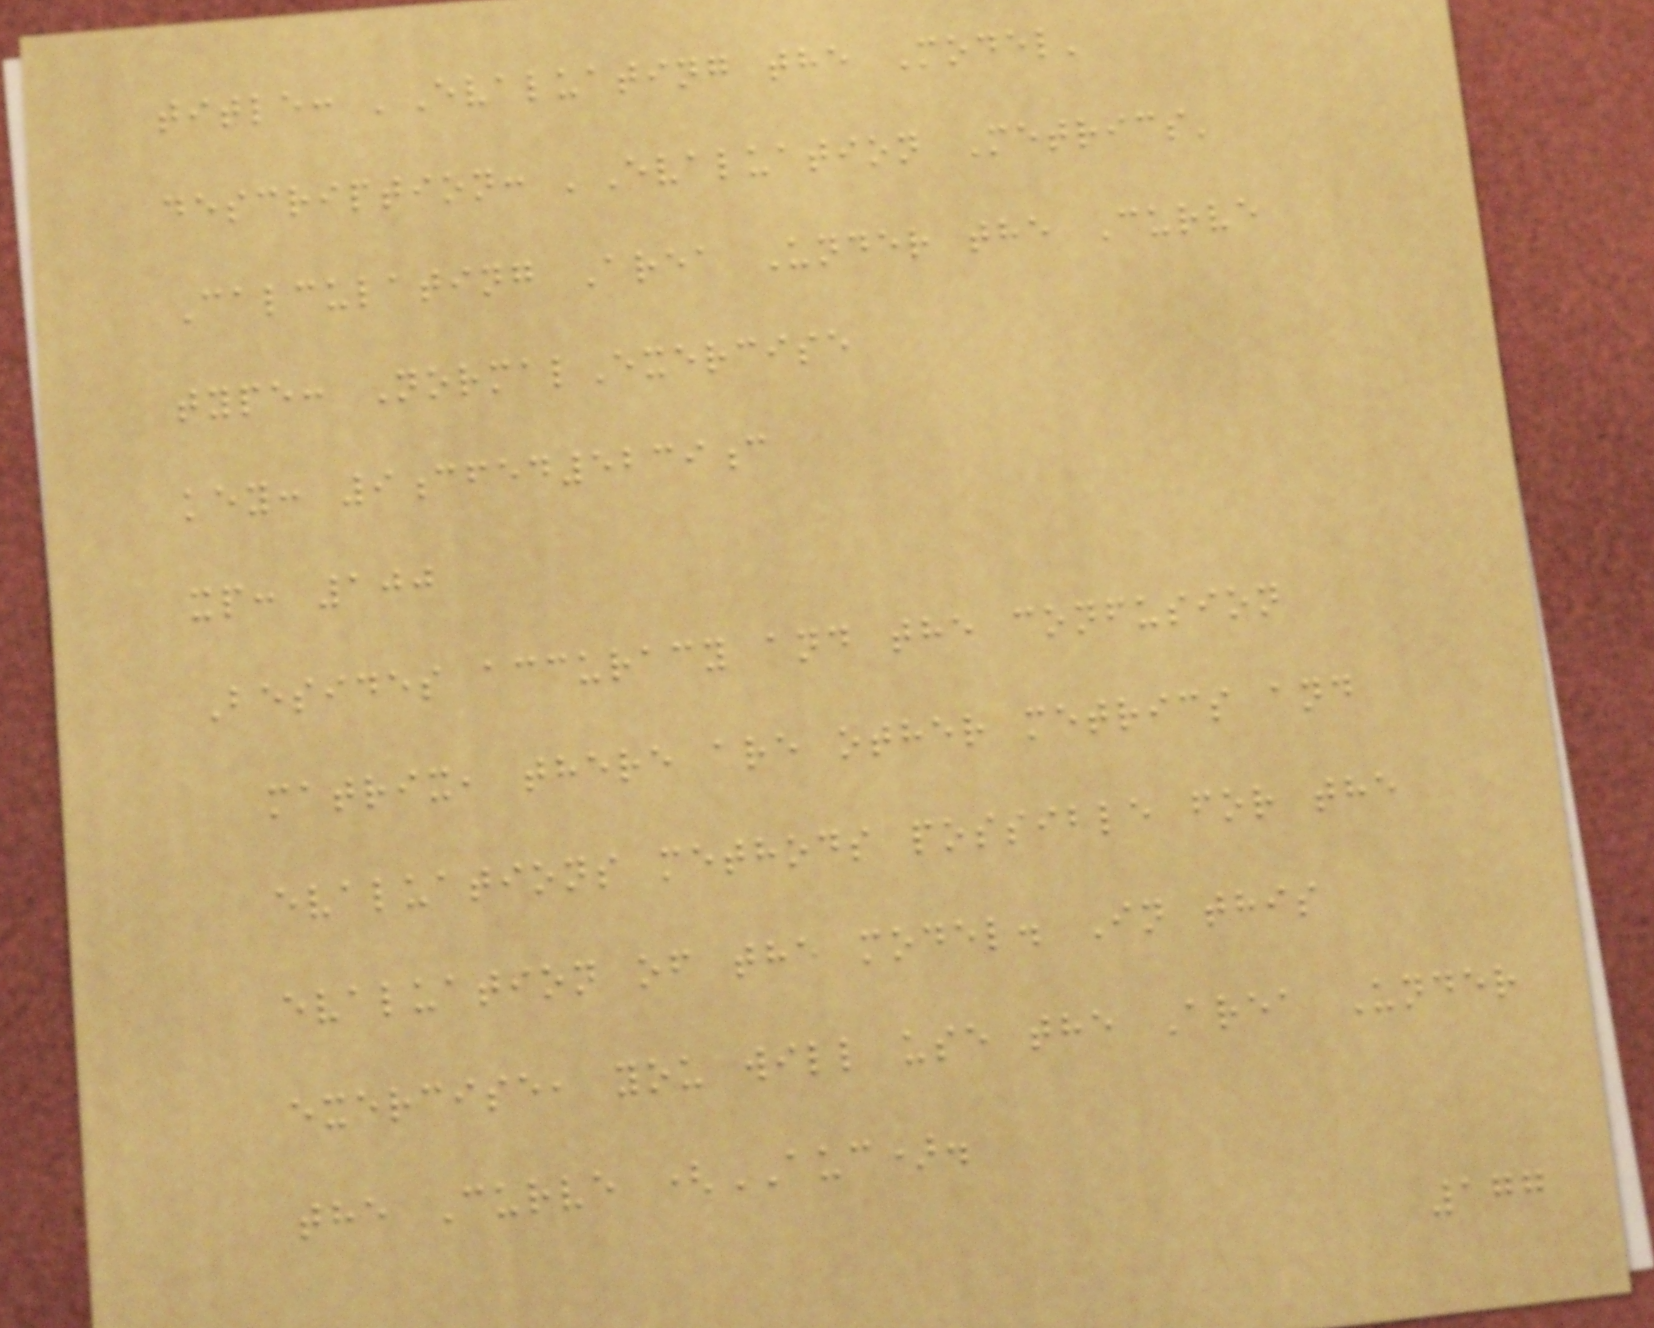title: 'Evaluating the Model'
description: 'Evaluation Metrics'
Calculating Area Under the Curve
type: NormalExercise
key: 9cfed5239c
xp: 100
Besides accuracy and the confusion
matrix, there are other metrics and
evaluations methods possible for the
evaluation of the model. In this
exercise, you will use the Area Under
the Curve (AUC).
177
